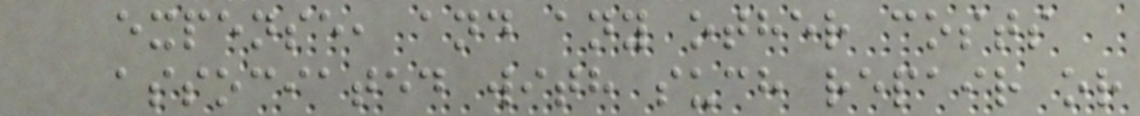expense, and any other costs
associated with such repair or
